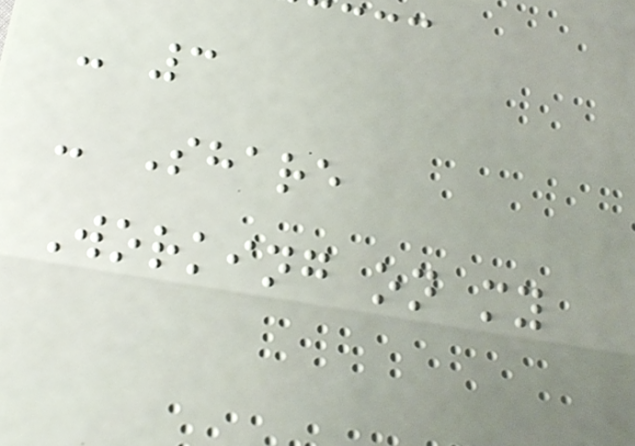- 3
- Share
Working on my
